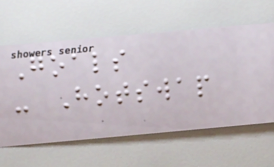Goals
- Hotswap
